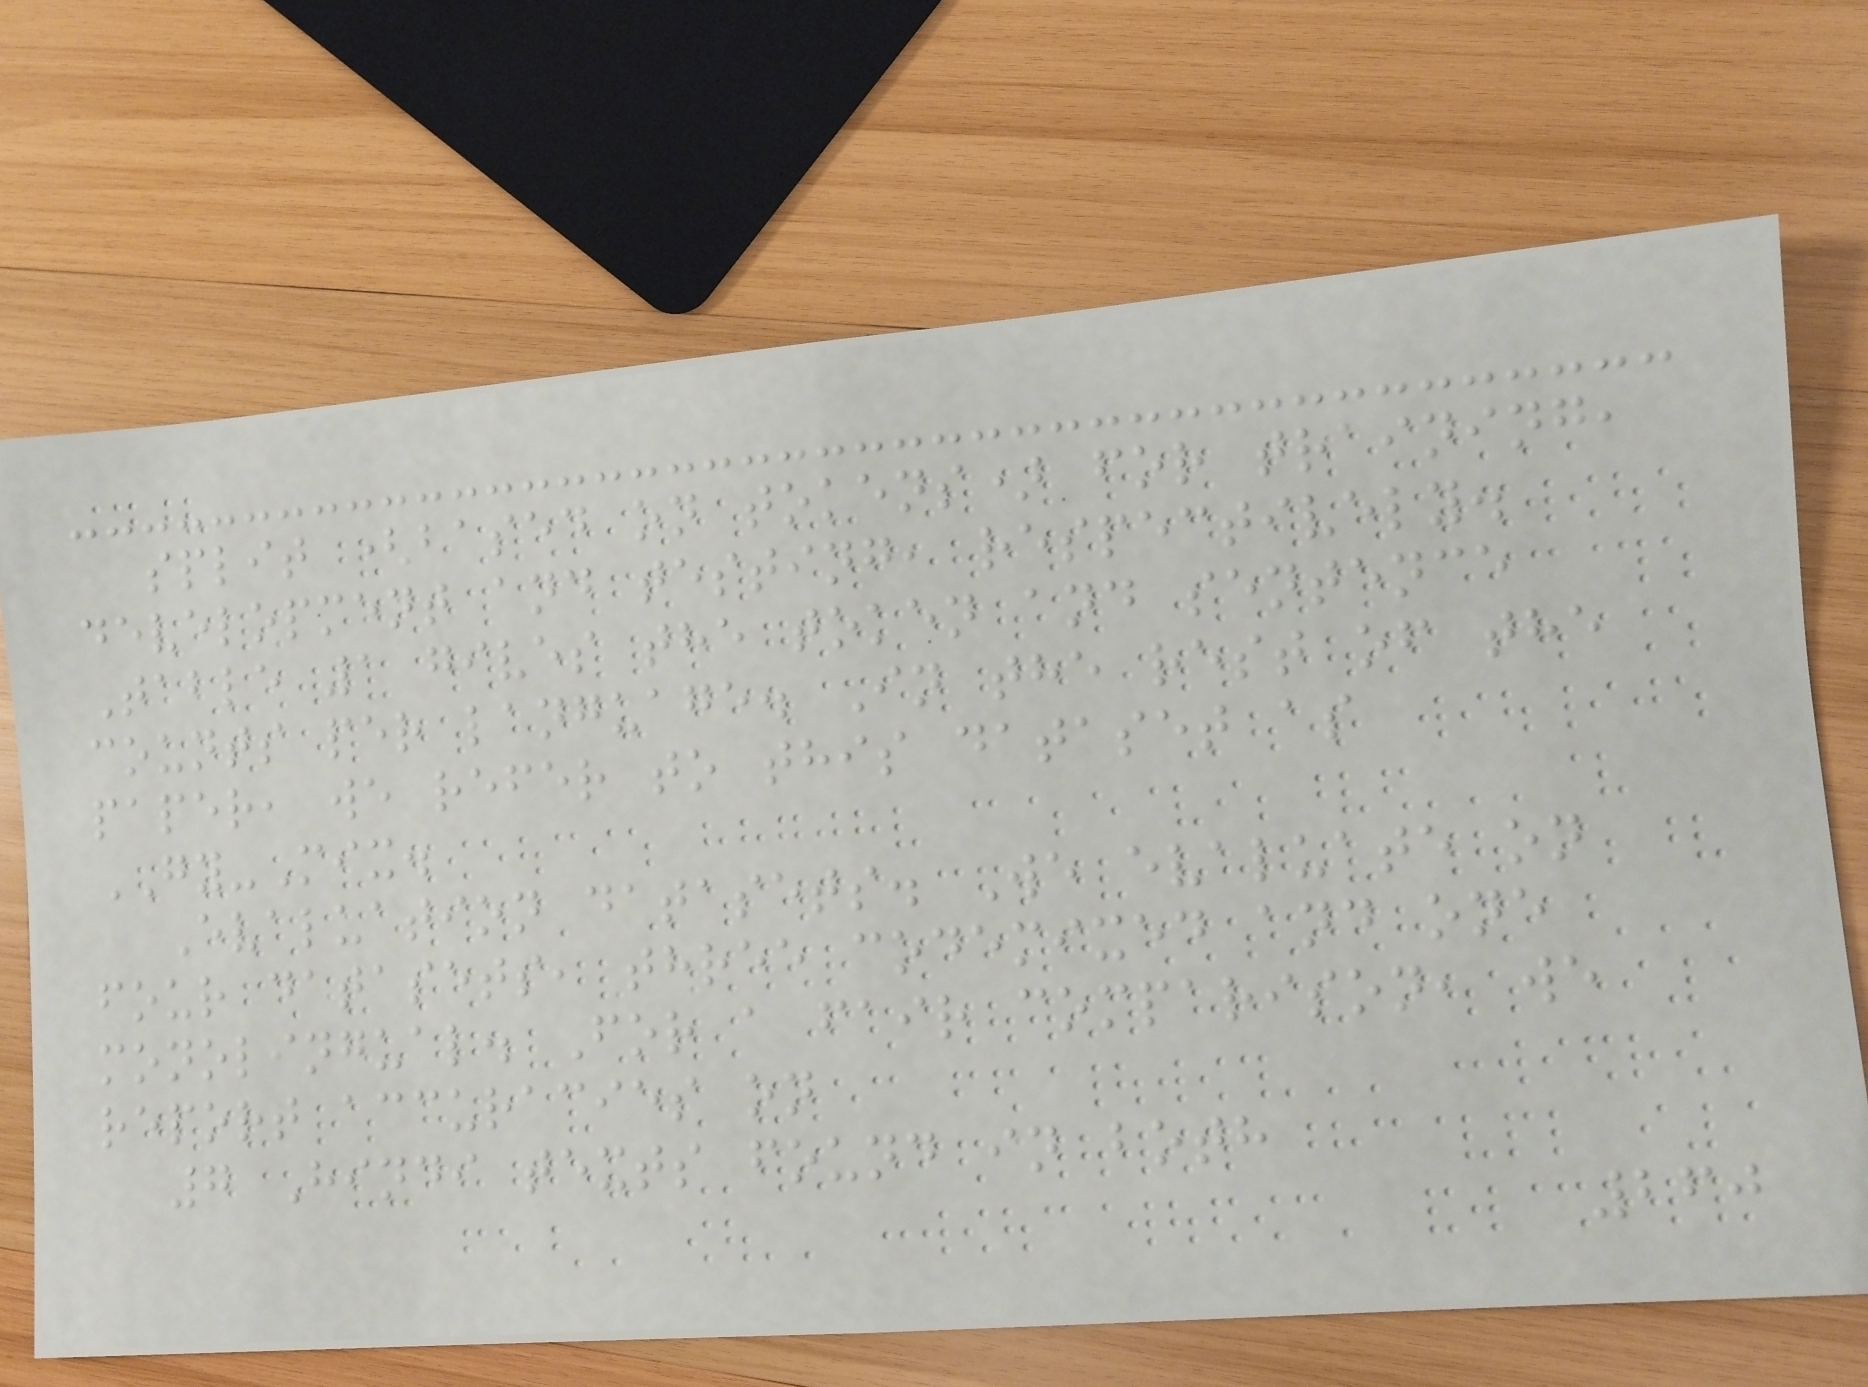split (based on tokens) for training,
development and testing, respectively.
Table 1 gives the token and sentence
counts per language. In the rest of the
paper, we refer to this dataset as
GY-Mix.
Evaluation datasets. We evaluate on
four datasets, three codemixed and one
monolingual. For a fair comparison, we
report accuracies on
7 Hindi texts found in both
260
